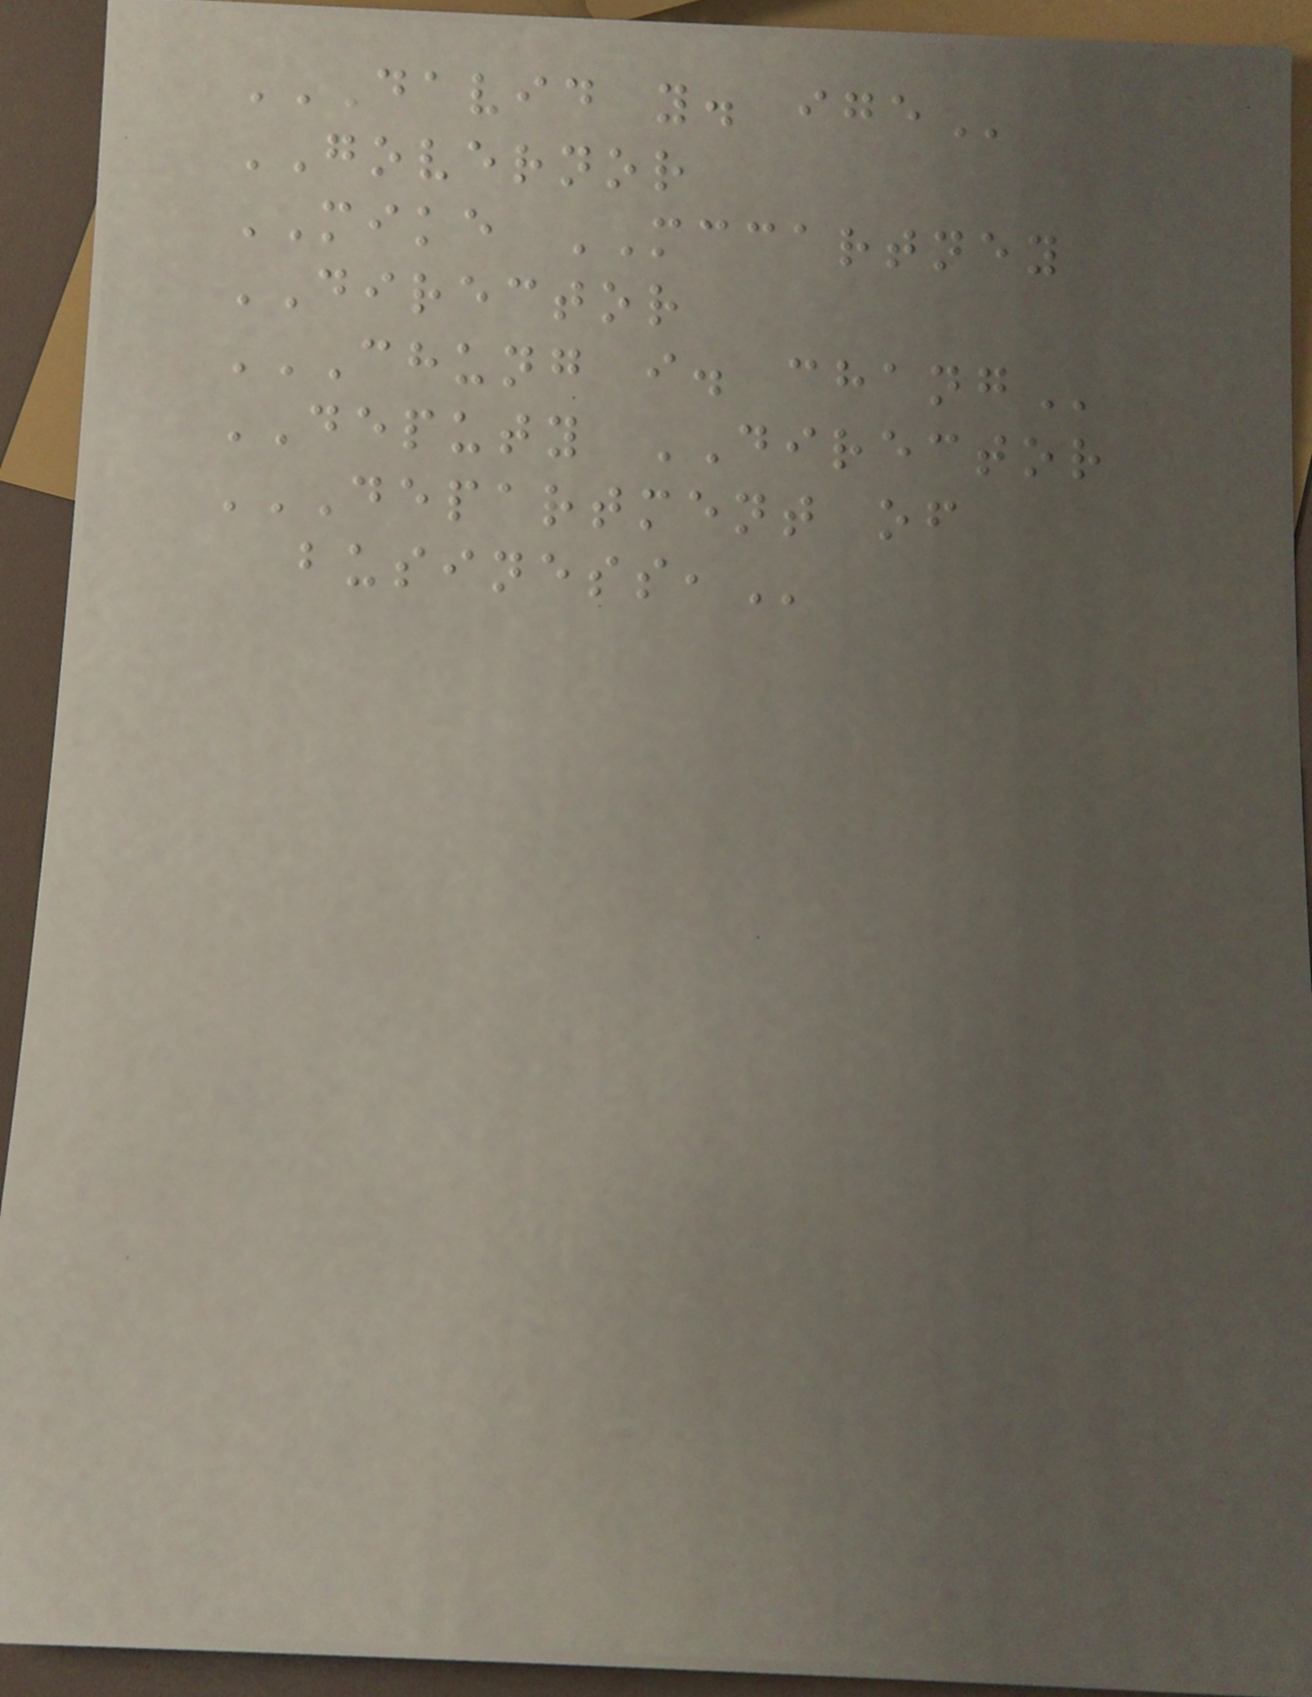DAVID Y. IGE
GOVERNOR
MIKE MCCARTNEY
DIRECTOR
CHUNG I. CHANG
DEPUTY DIRECTOR
DEPARTMENT OF
BUSINESS,
